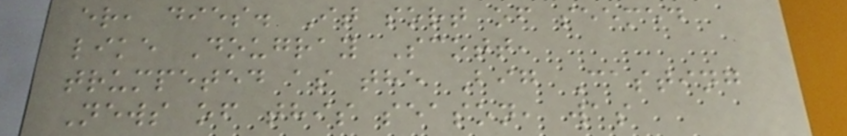er, dies. It sort of seemed
like Dougray Scott,
trumpeted as the Big Casting
News of this season, was
